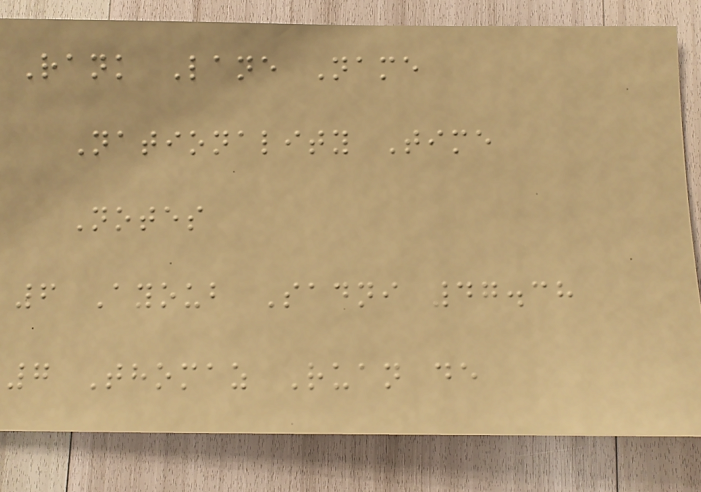Rank Lane Name
Nationality Time
Notes
6 Ayoub Sadni 47.38
7 Thomaz Ruan de
